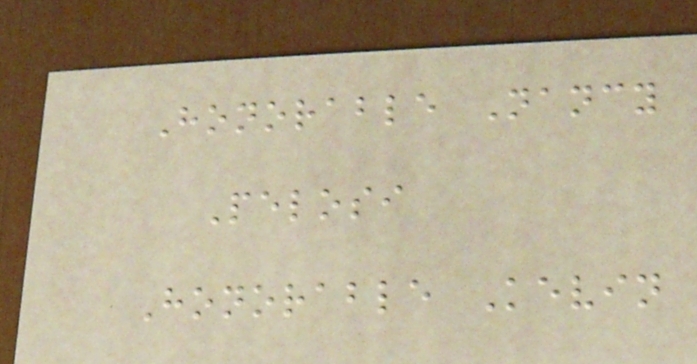Honorable Nancy
Pelosi
Honorable Kevin
